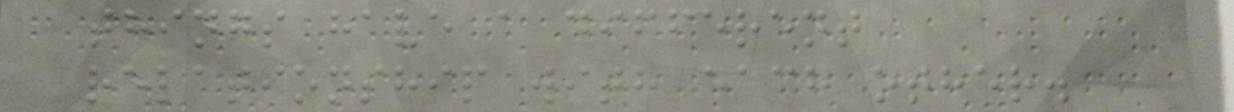things have a different
relationship with each other.
